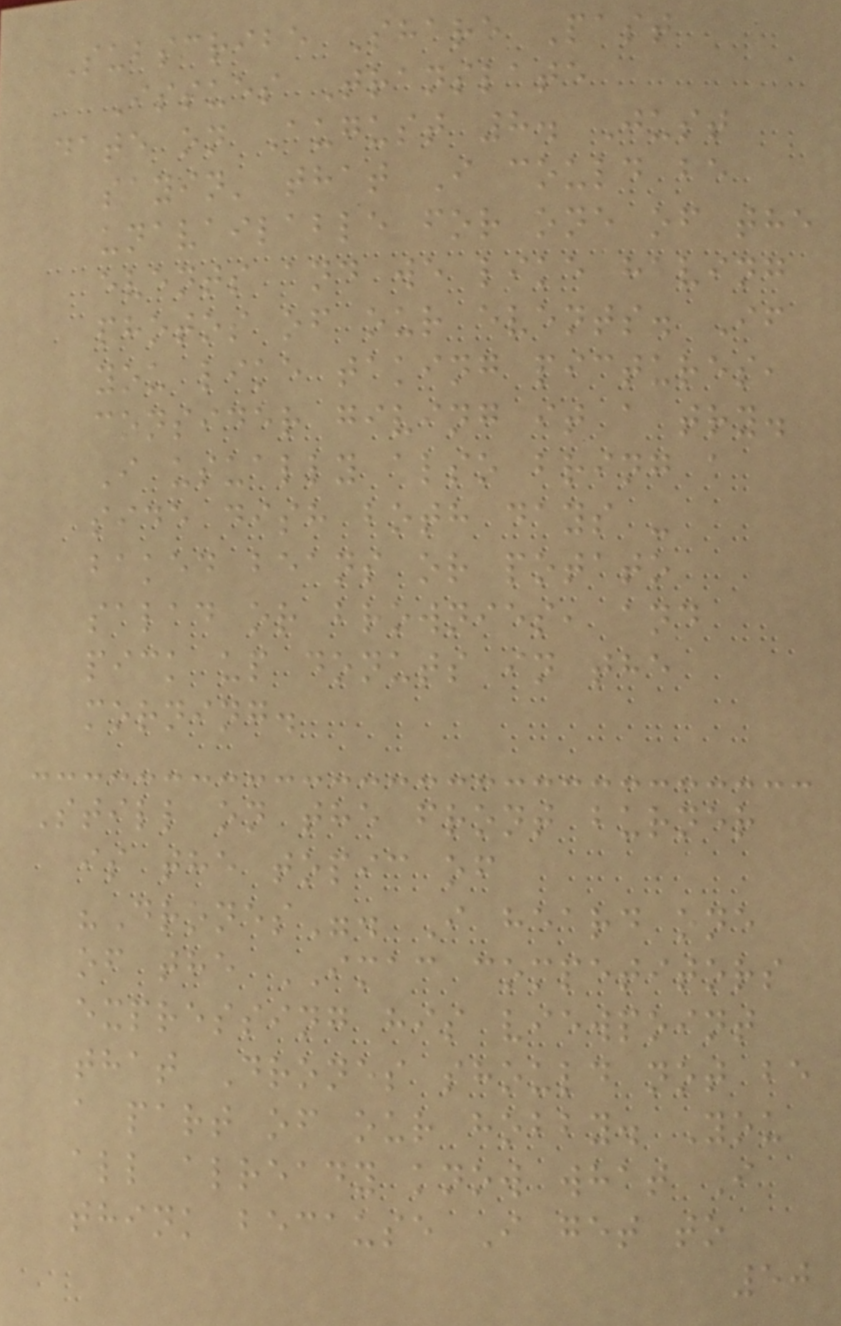Subscribe Share Past
Issues Translate
date on August 8. Just
sayin' that I could be
unavailable for one of the
events and we like having
photos of our events. If
you like taking pictures,
consider giving it a try.
I usually also bring a
side dish both days -
baked beans or potato
salad or brownies, and
pick up donuts in the
morning.
Still on the front burner
is the topic of
"Drones". I heard one
of the IMAC competitors
expressing his viewpoint
that Drones should not be
a part of our hobby. You
all already know what I
think because I get to
50
